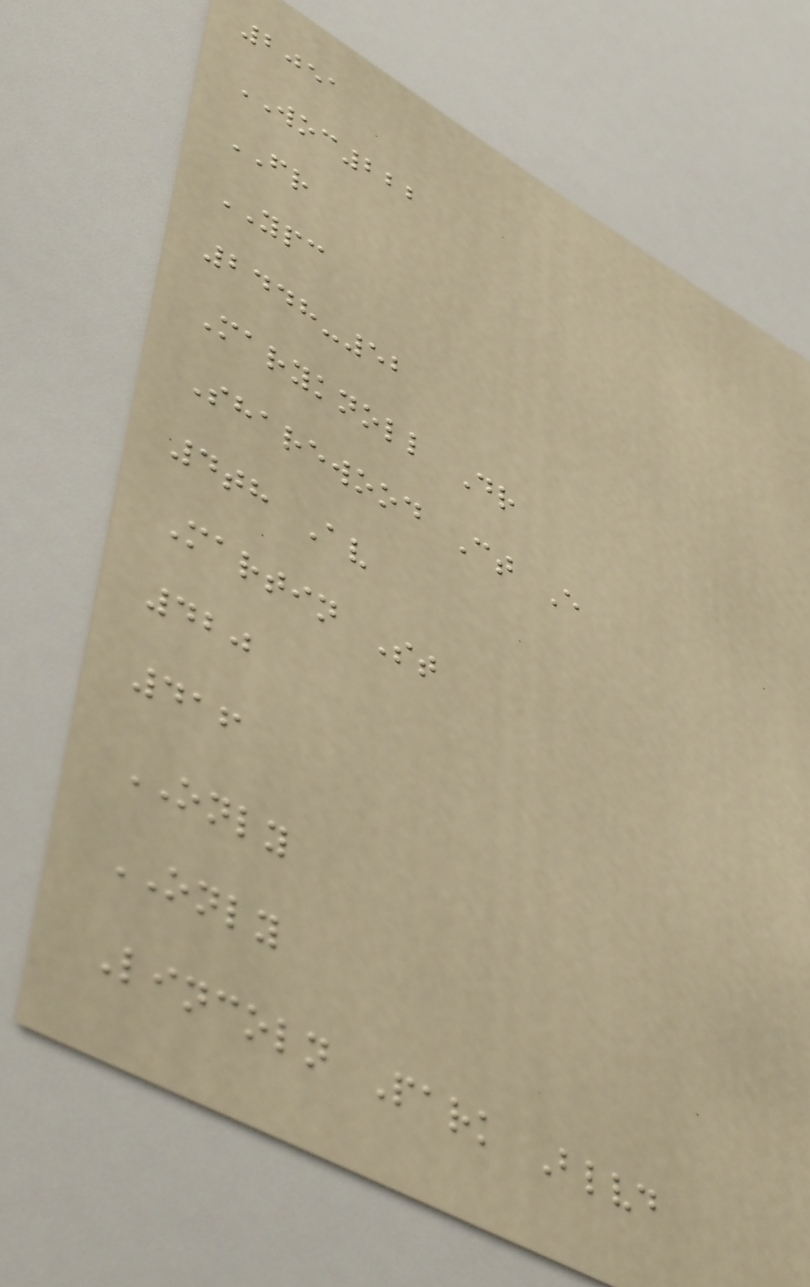2051
WOC222
FR
YPC
2448-52
Maryknoll Dr
Sharewood Ct E
4th Av
Martin St
420
416
ONLY
ONLY
Lincoln Park Blvd
